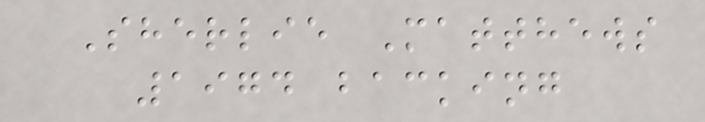Sherlie Matthews
1974 backing
